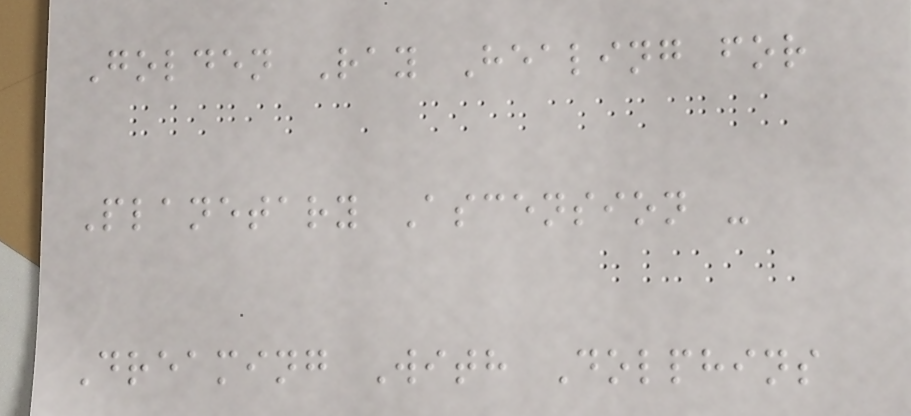Golden Ray Healing for
Planetary Ascension -
Dreaming With Dolphins
